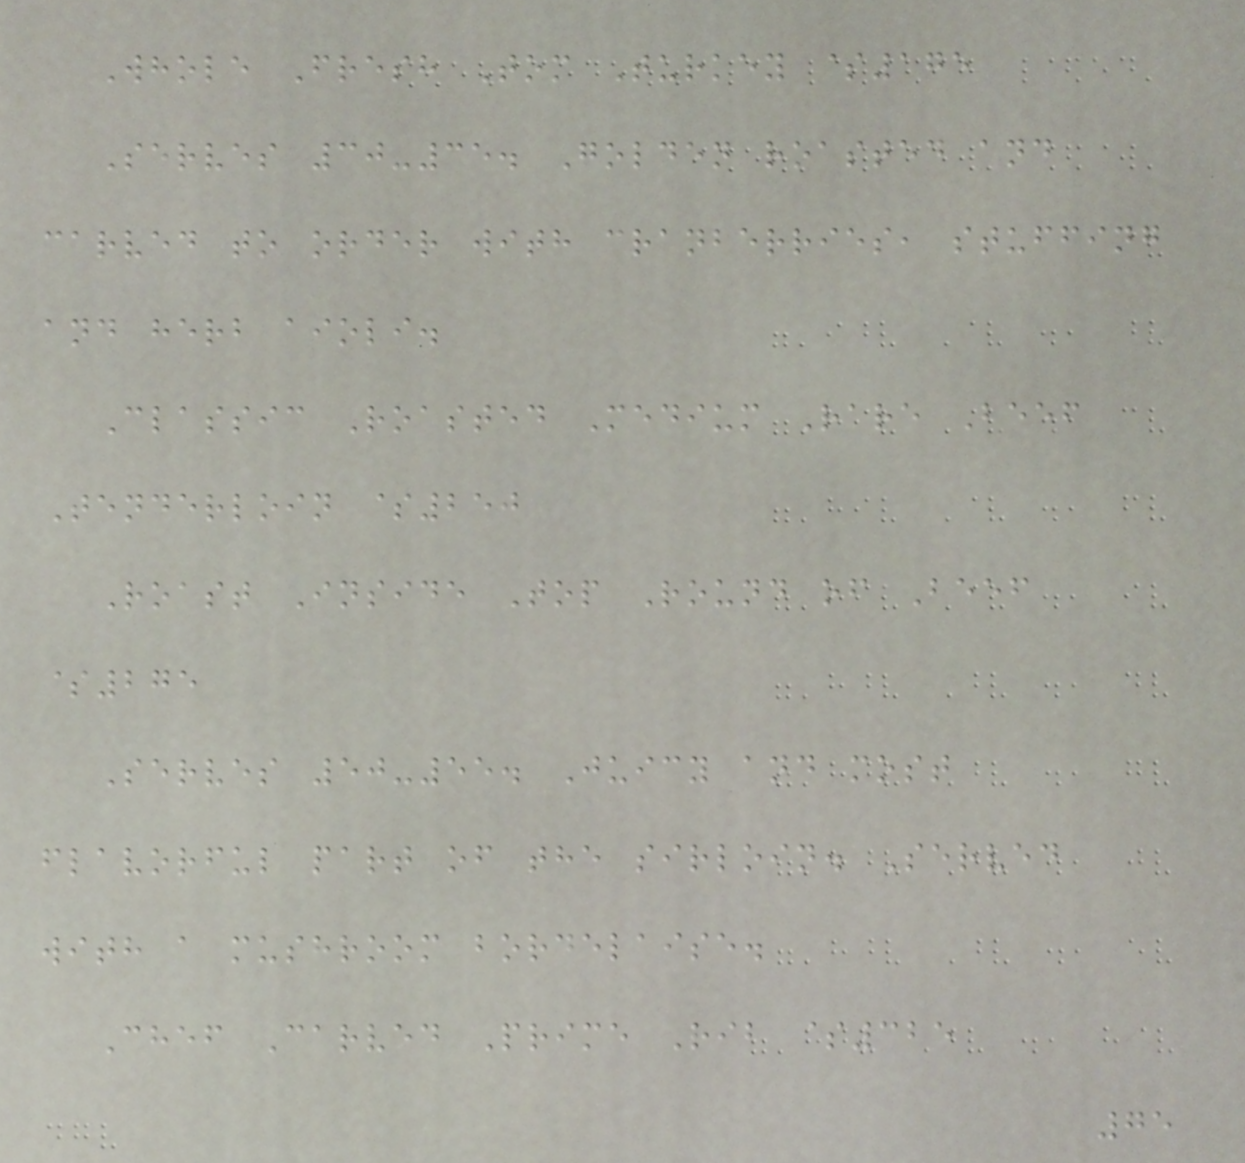Whole Fresh Tom Turkey $175
Serves 30-35. Golden roasted and
carved to order with cranberries, stuffing
and herb aioli.
Classic Roasted Medium Rare Beef
Tenderloin $250
Roast Inside Top Round of Beef
$275
Serves 50-55. Juicy and most
flavorful part of the sirloin. Served
with a mushroom bordelaise.
Chef Carved Prime Rib $325
75
